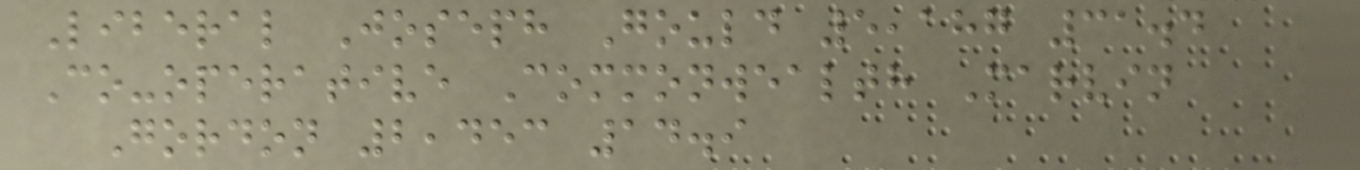Liberal Joseph Gould 5,187 31.4
Co-operative Commonwealth Marvin
Gordon 2,453 14.9
